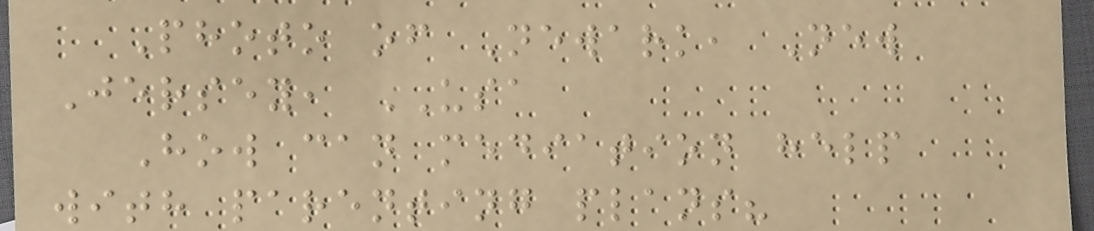Photo of Newark, New
Jersey, USA
How can mediation help
with parenting plans?
